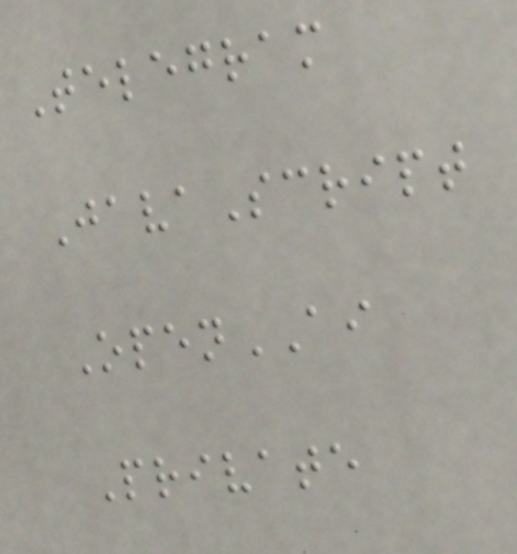Telegram
JavaScript
OpenAI
Private
